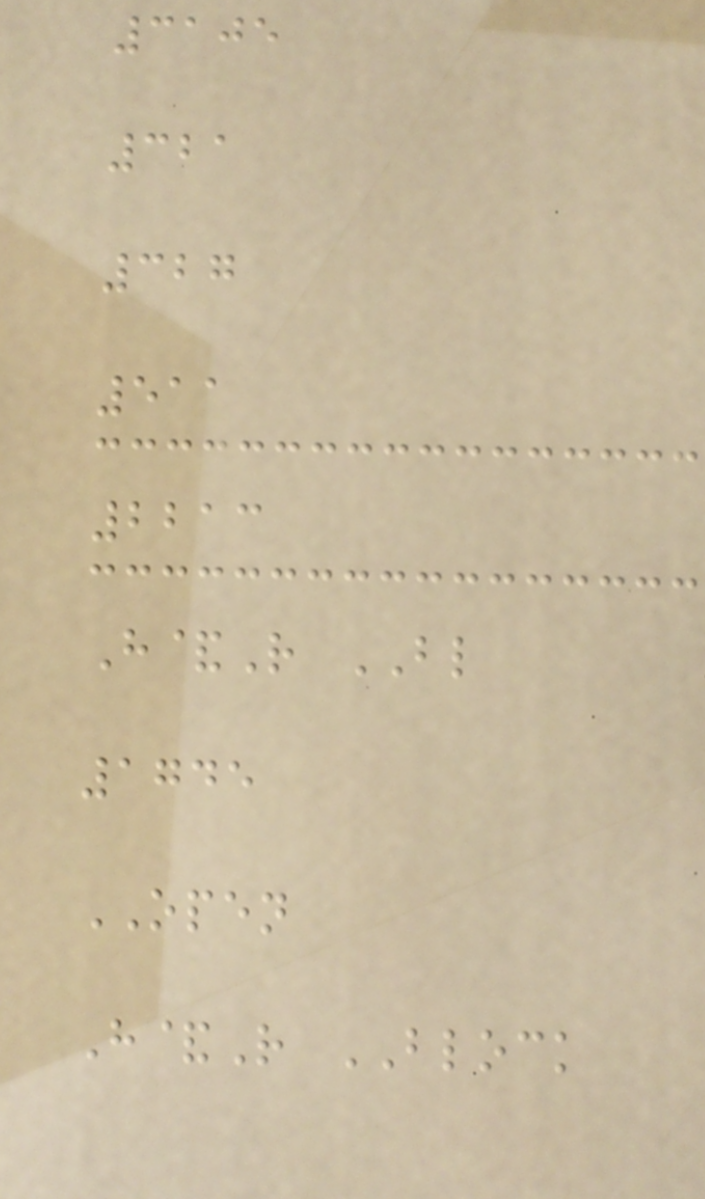3105
321
327
511
2213
H&R BL
1745
OPEN
H&R BLOCK
